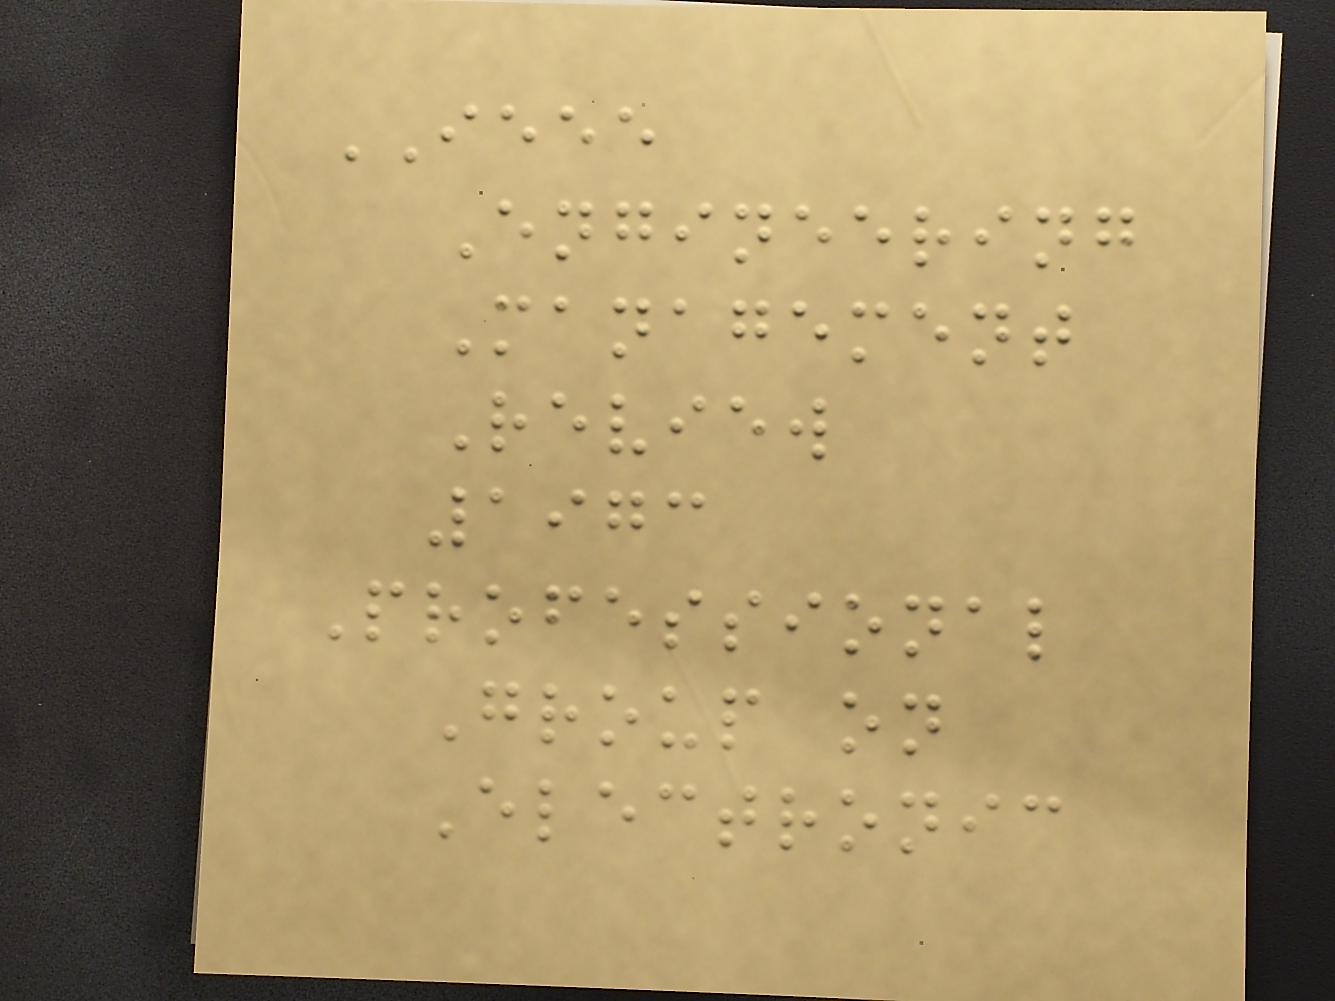IEEE
Engineering
Management
Review
1973
Professional
Group on
Electronic
